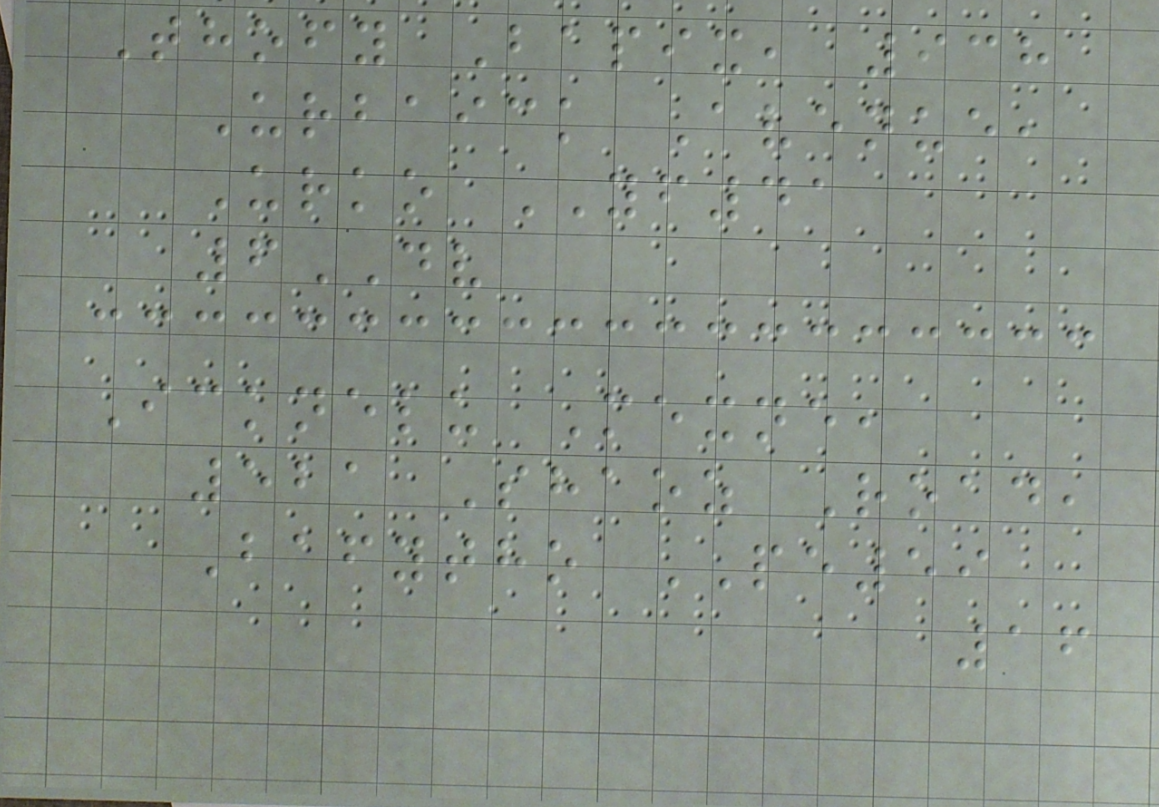Thofy Bapix, 938
Urbaick Avenue,
Urko YF41
6DV
Icknelu Mexne,
521 Shaoz Road,
Bafytho PE59
16
